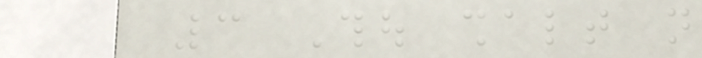3 Thou shalt not
